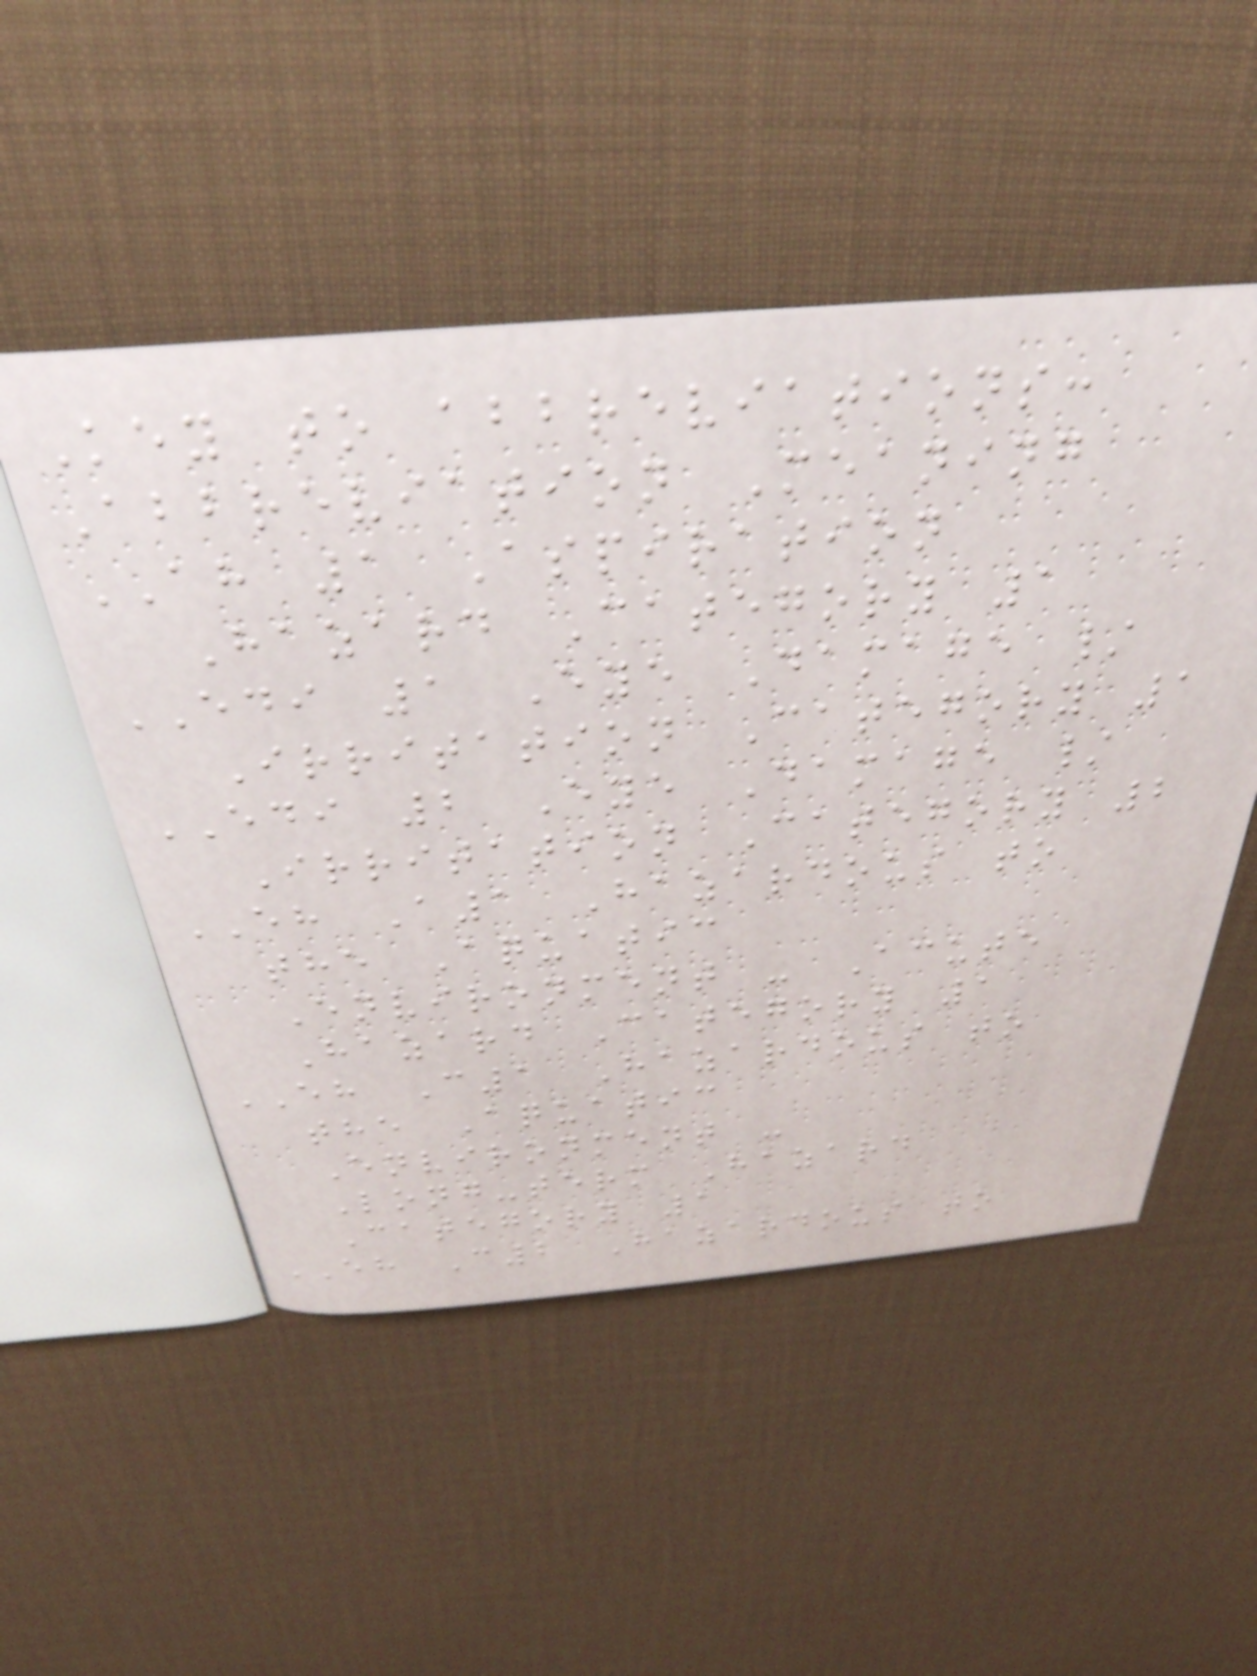Key to abbreviations:
Abbreviation Meaning
AH 1 Aspiration
Hazard Category 1
EDI 1 Eye Damage /
Irritation Category 1
EDI 2 Eye Damage /
Irritation Category 2
EH A1 Hazardous to
the Aquatic
Environment - Acute
Hazard Category 1
EH C1 Hazardous to
the Aquatic
Environment -
Long-term Hazard
Category 1
EH C2 Hazardous to
